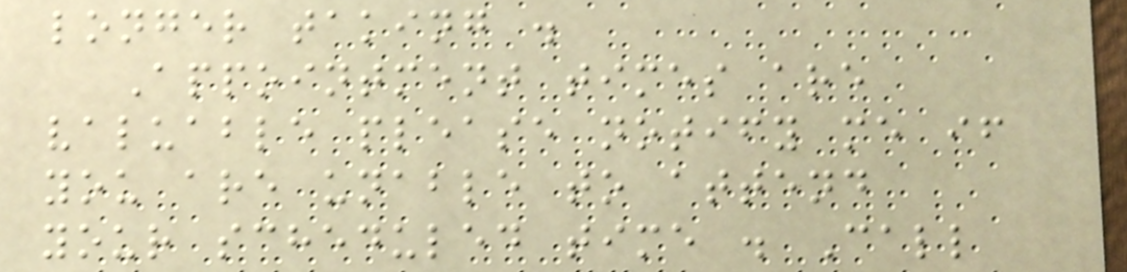longer taking .
Appointment times are
valuable please notify me if
you are unable to attend
your scheduled time . Call
